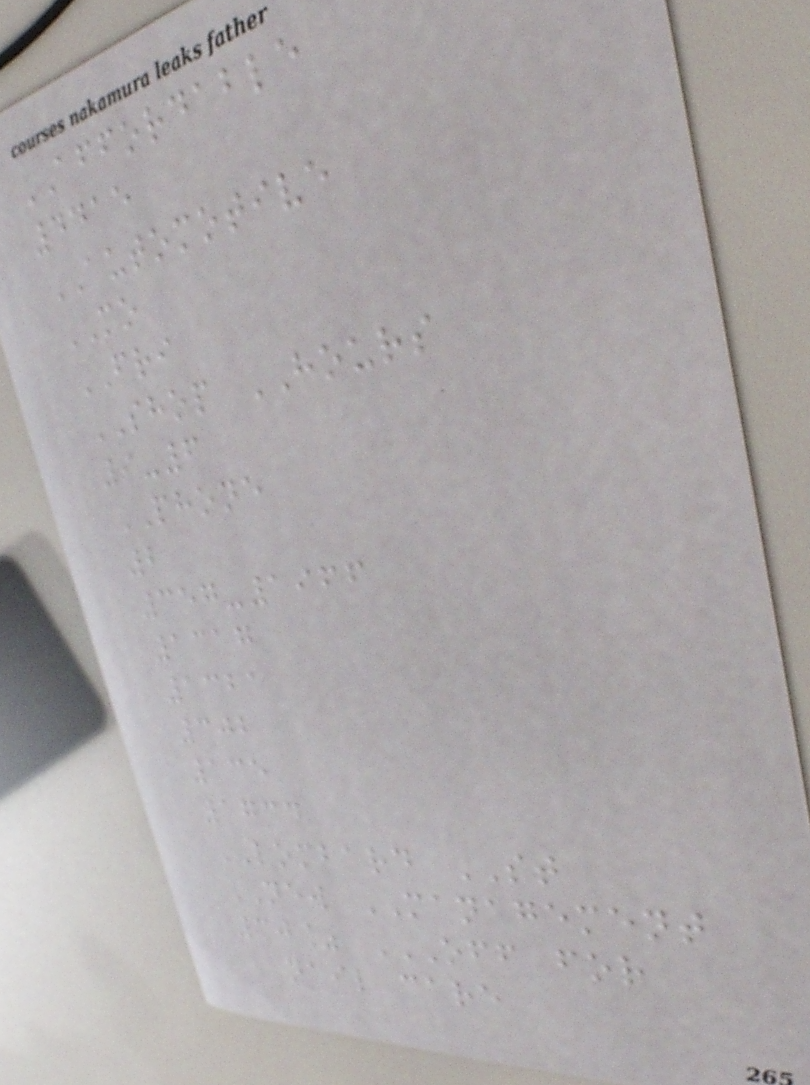AFFORDABLE
4415
AUTOMOTIVE
MO
FRI
SHOP HOURS
9-6
PHONE
2
357-1966
1317
1321
302
135
1734
LOMBARD ST
NEW MANAGEMENT
30% OFF FOR
NAIL CARE
